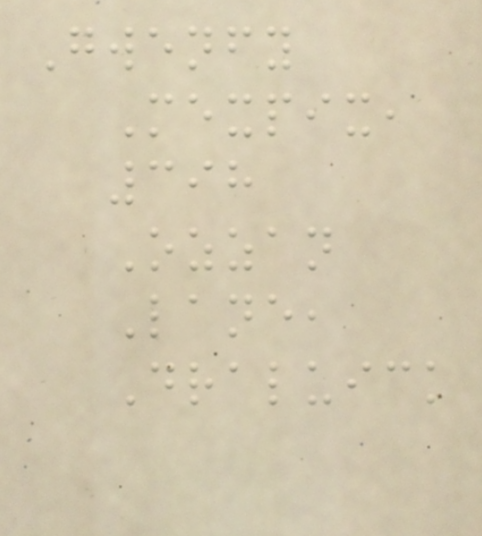Gwenfy
Mexpix,
398
Ozzan
Lane,
Draluick
